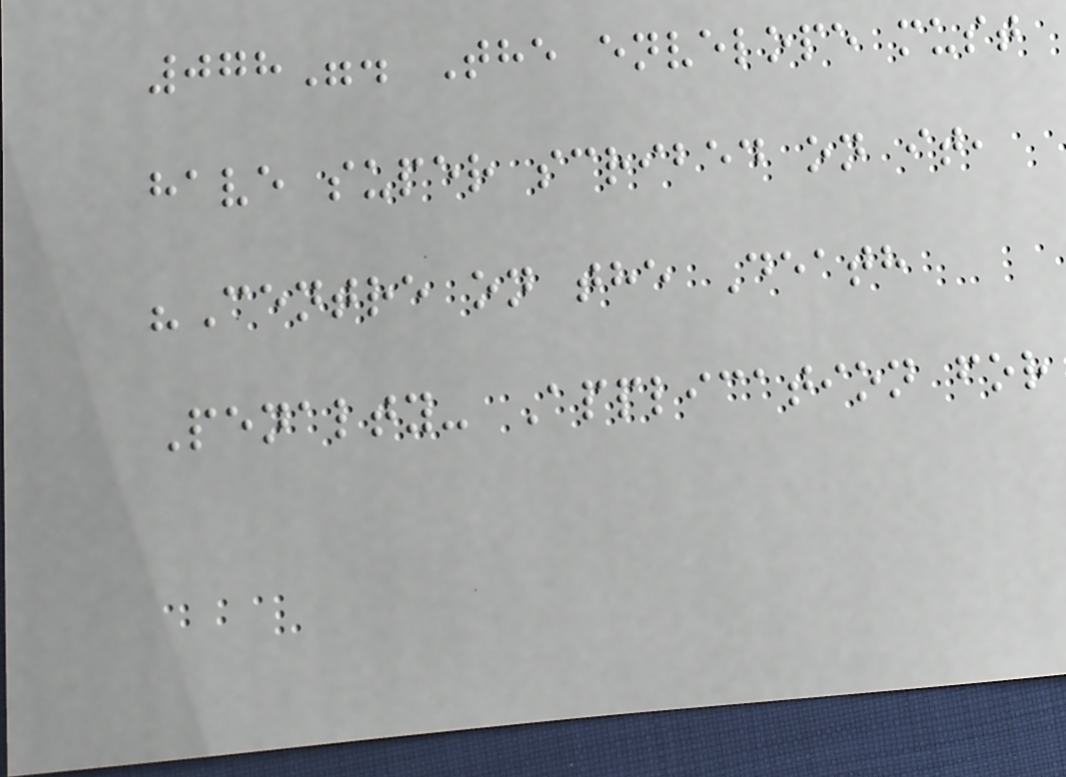078". The envelope must
have super scribed on it,
"Centre on the Death
Penalty- Application for
